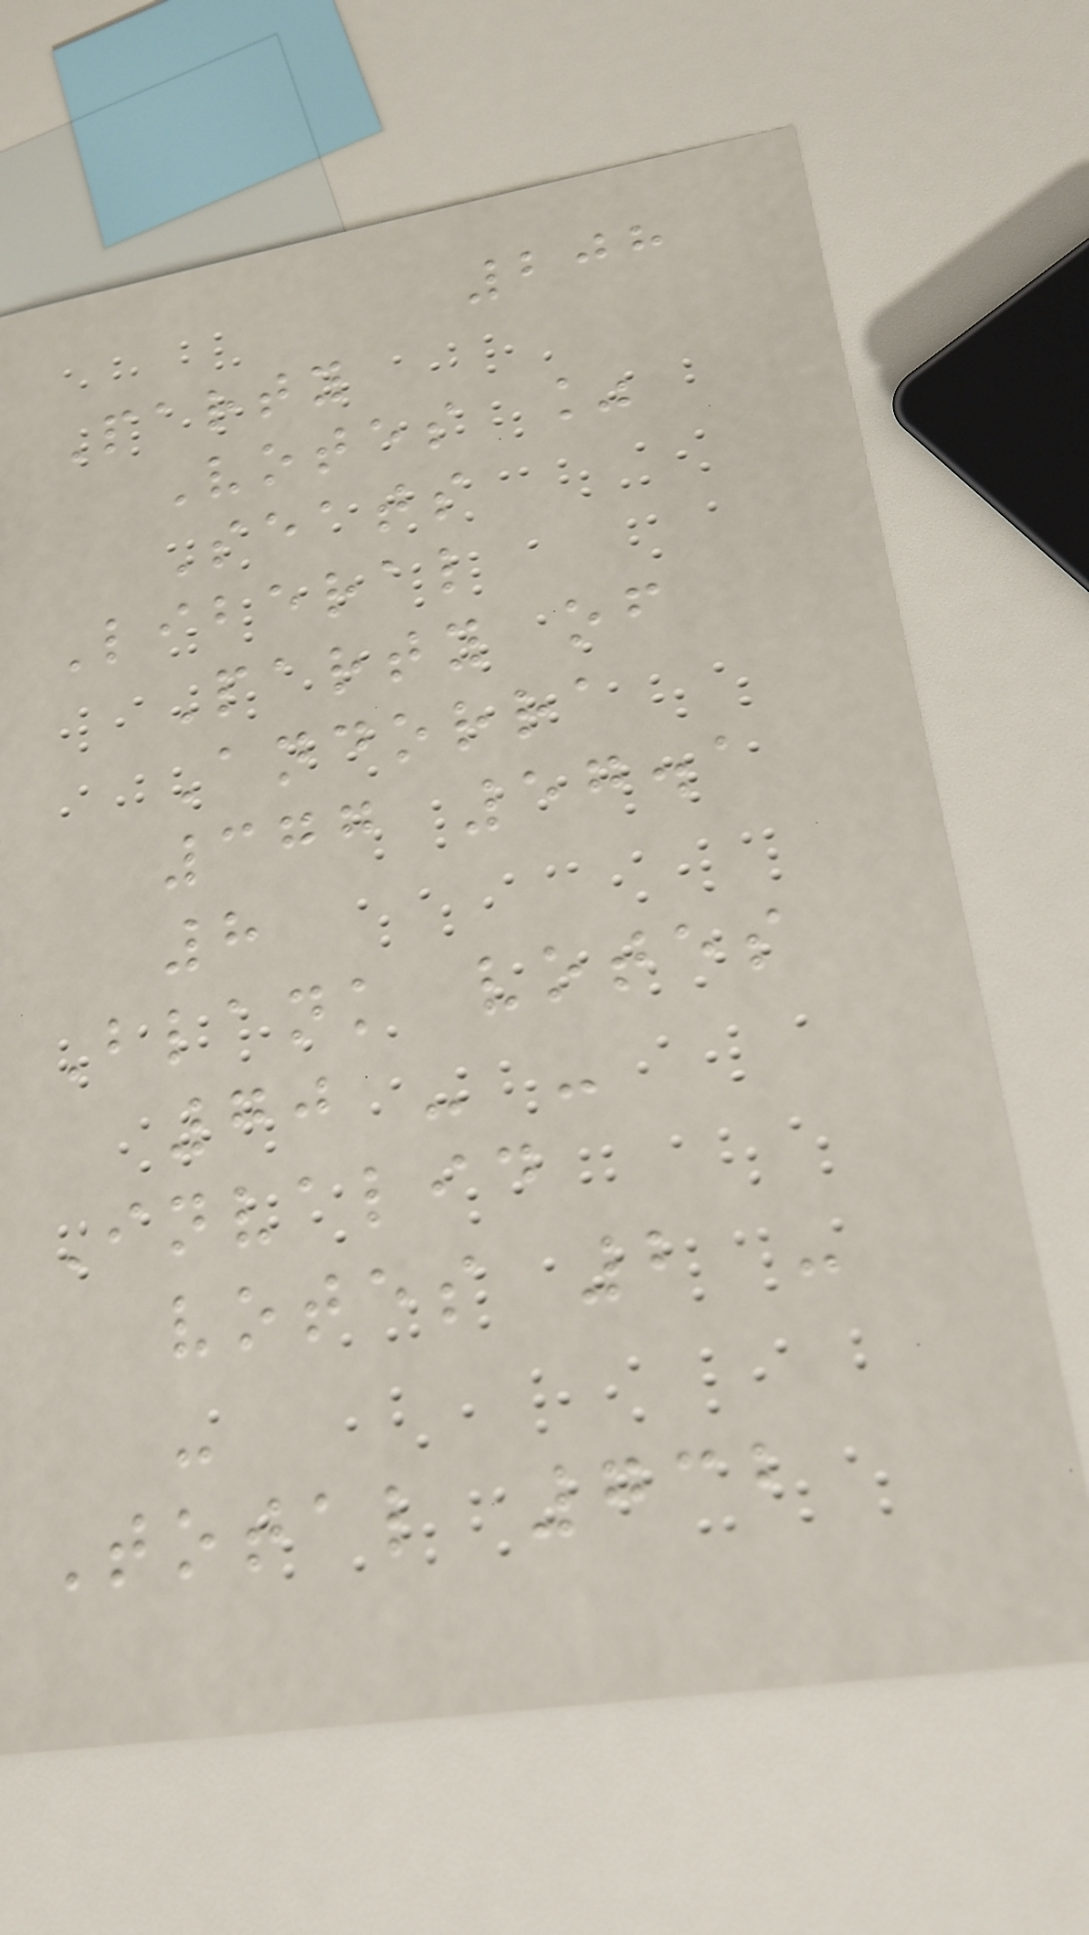208
Party
Votes %
Seats
Liberal
Party of
Andorra
377 57.1
8
Blank votes
70 - -
Invalid
votes 2 -
-
Total 732
